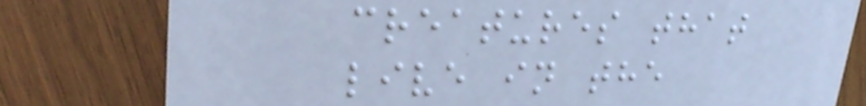creatures that
live in the
